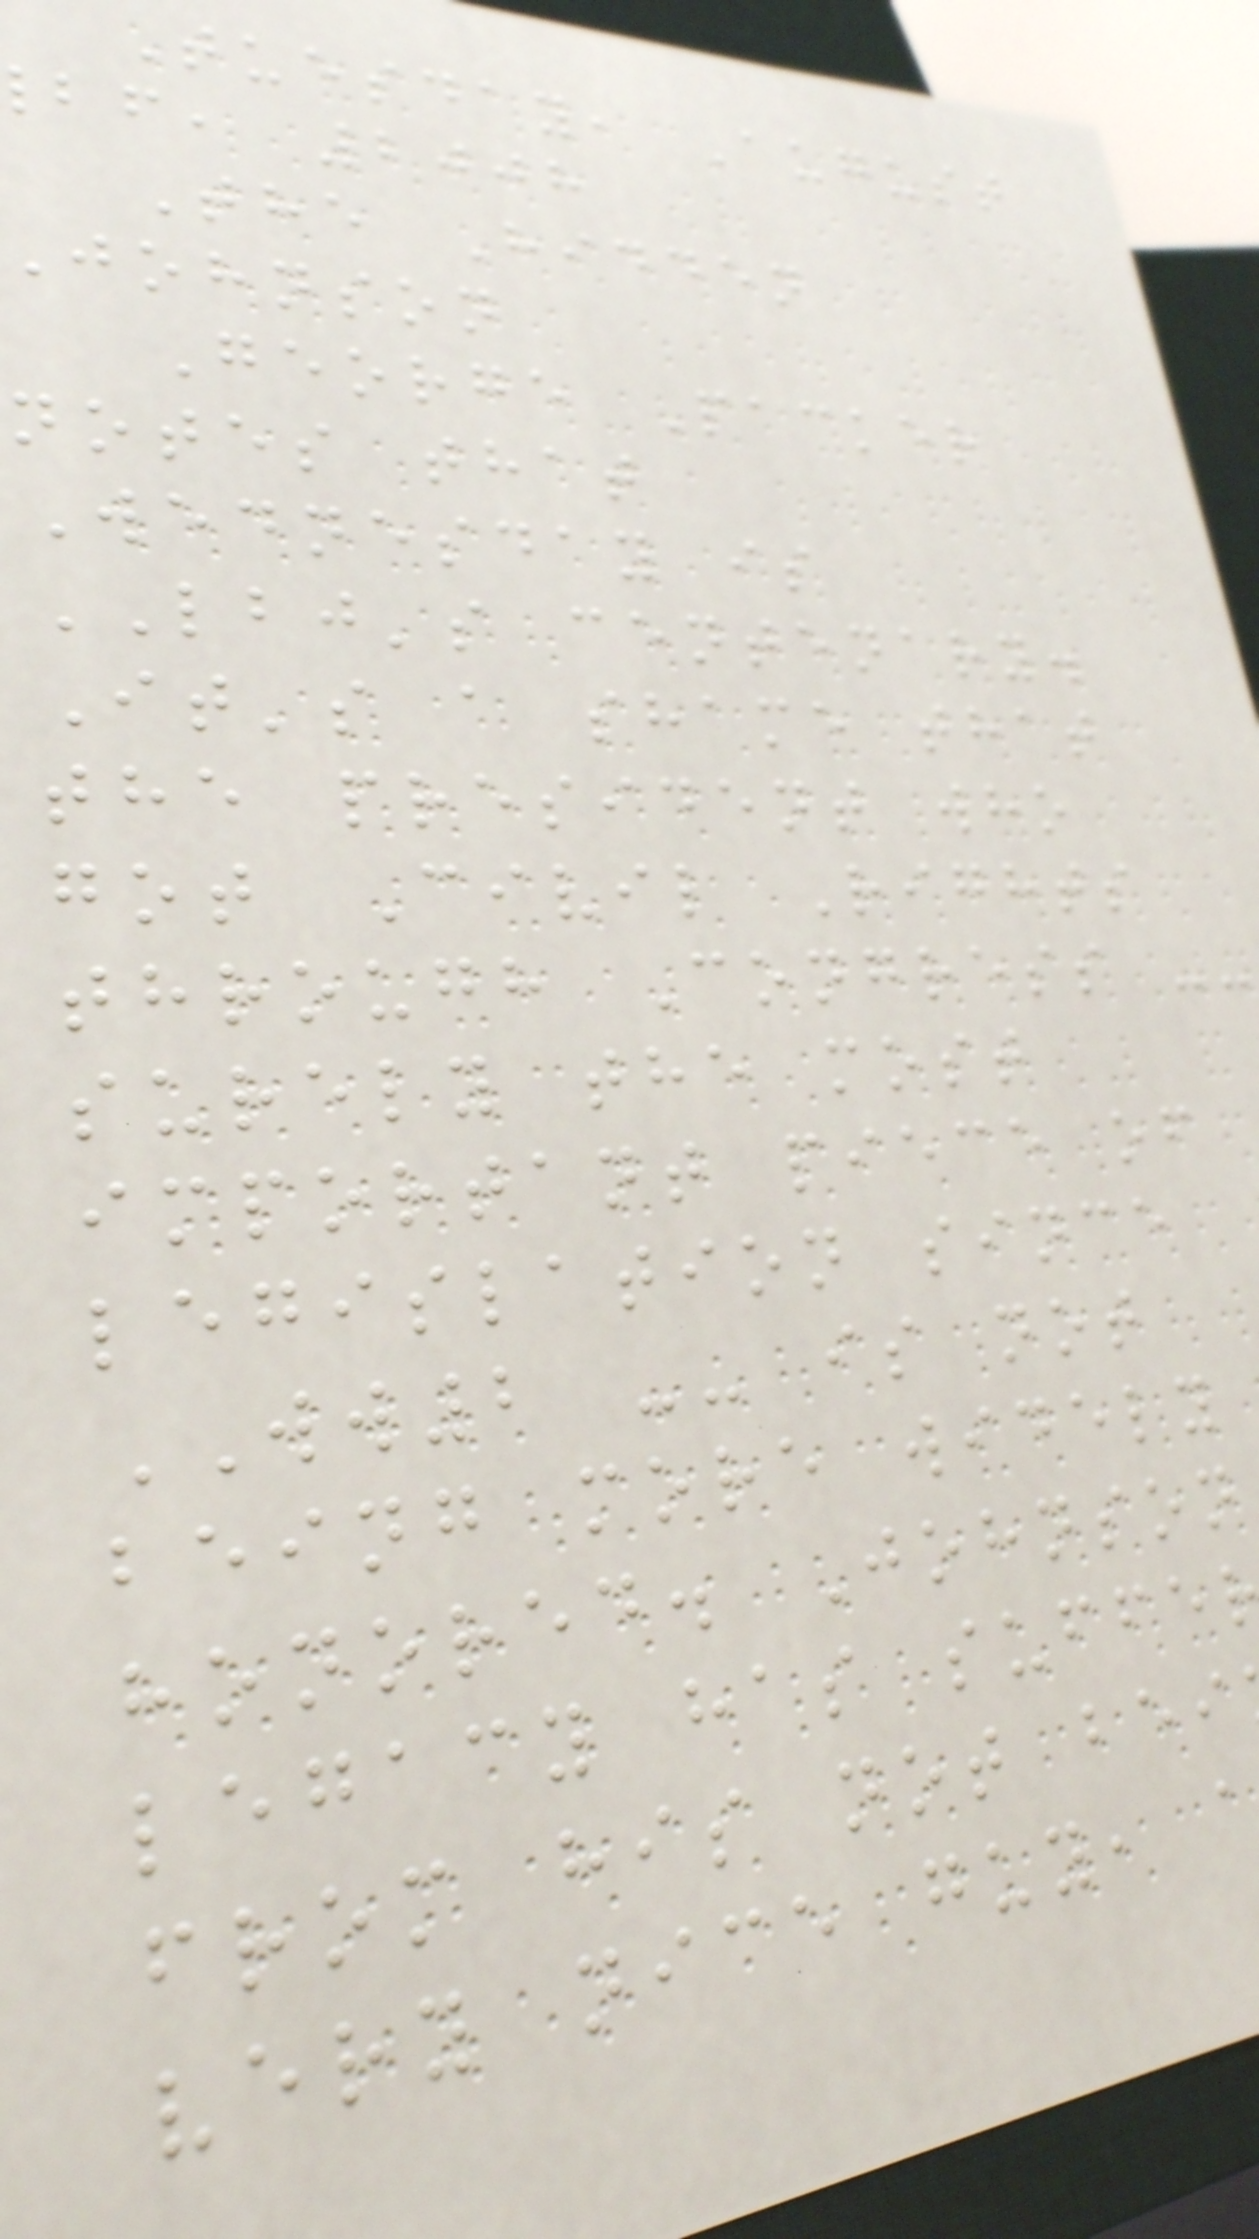Tuesday, August
bf, 2008
The Hidden
johnson
George Packer
notes that
Wednesday is
LBJ's centenary.
It's a shame that
the president who
got Civil Rights
through Congress --
surely the most
important piece of
legislation since
WW2 -- is not
being more widely
honored. Johnson
legacy has suffe
from his not bei
very nice guy,
